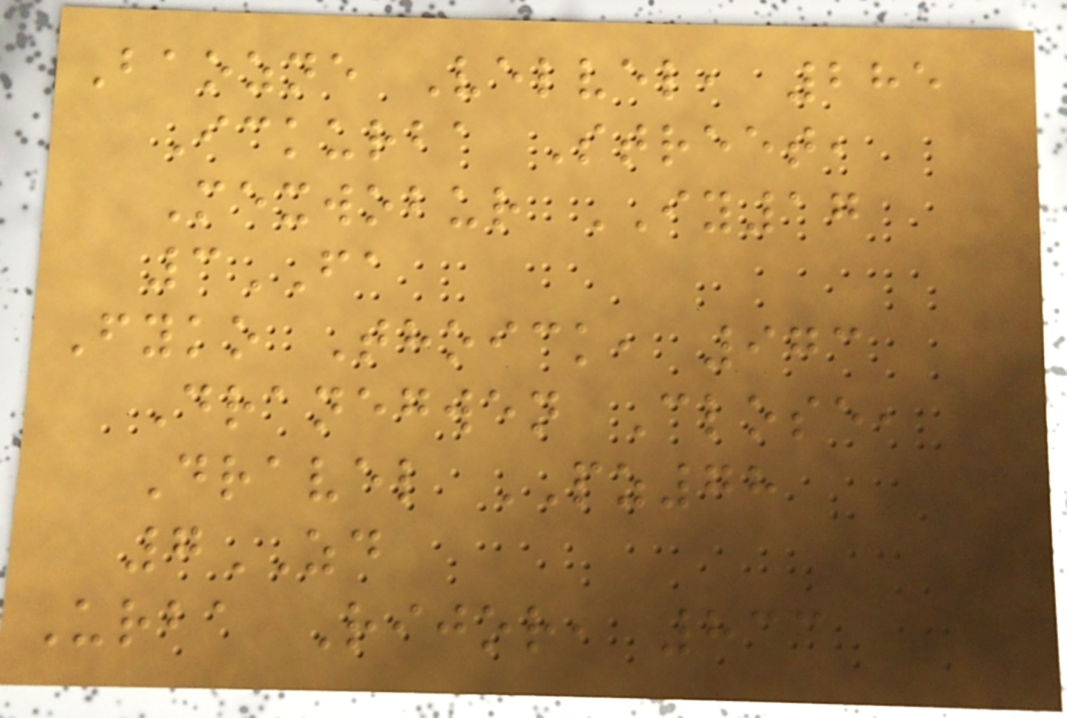Baozne Velvel, 285
Ickurba Street,
Mexwobur IY17
3FA
Fyko Thoick, 973
Dranegwen Close,
Dravel PZ78
7ZD
Urba Rijor, 833
